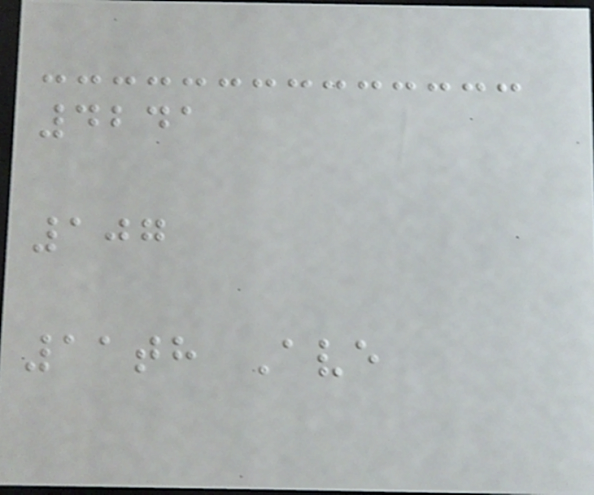4241
107
11th Ave
